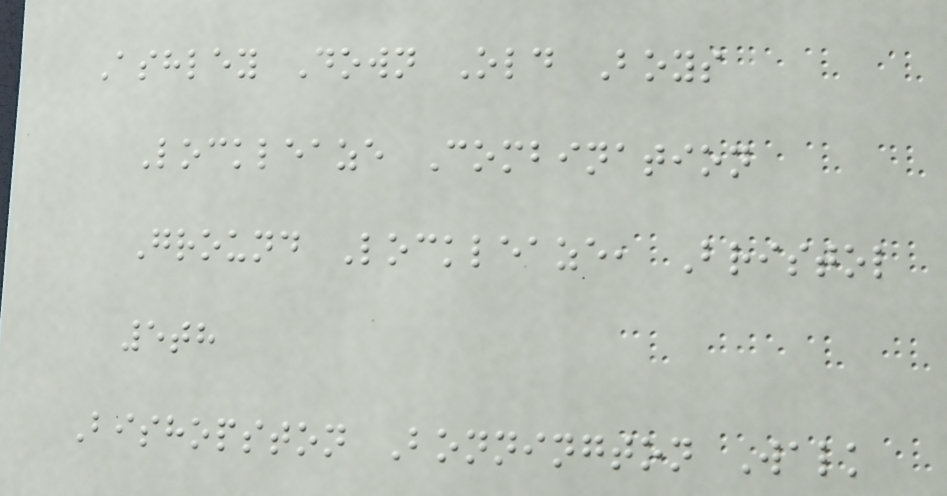Ashley Down Old Boys
Lockleaze Combination
Ground Lockleaze, Bristol
5th
Bishopston Bonnington Walk
